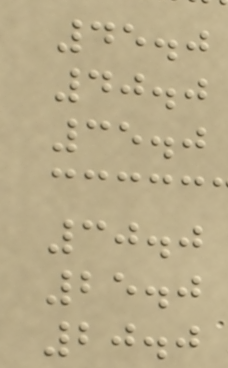45.0
40.0
35.0
30.0
25.0
20.0
